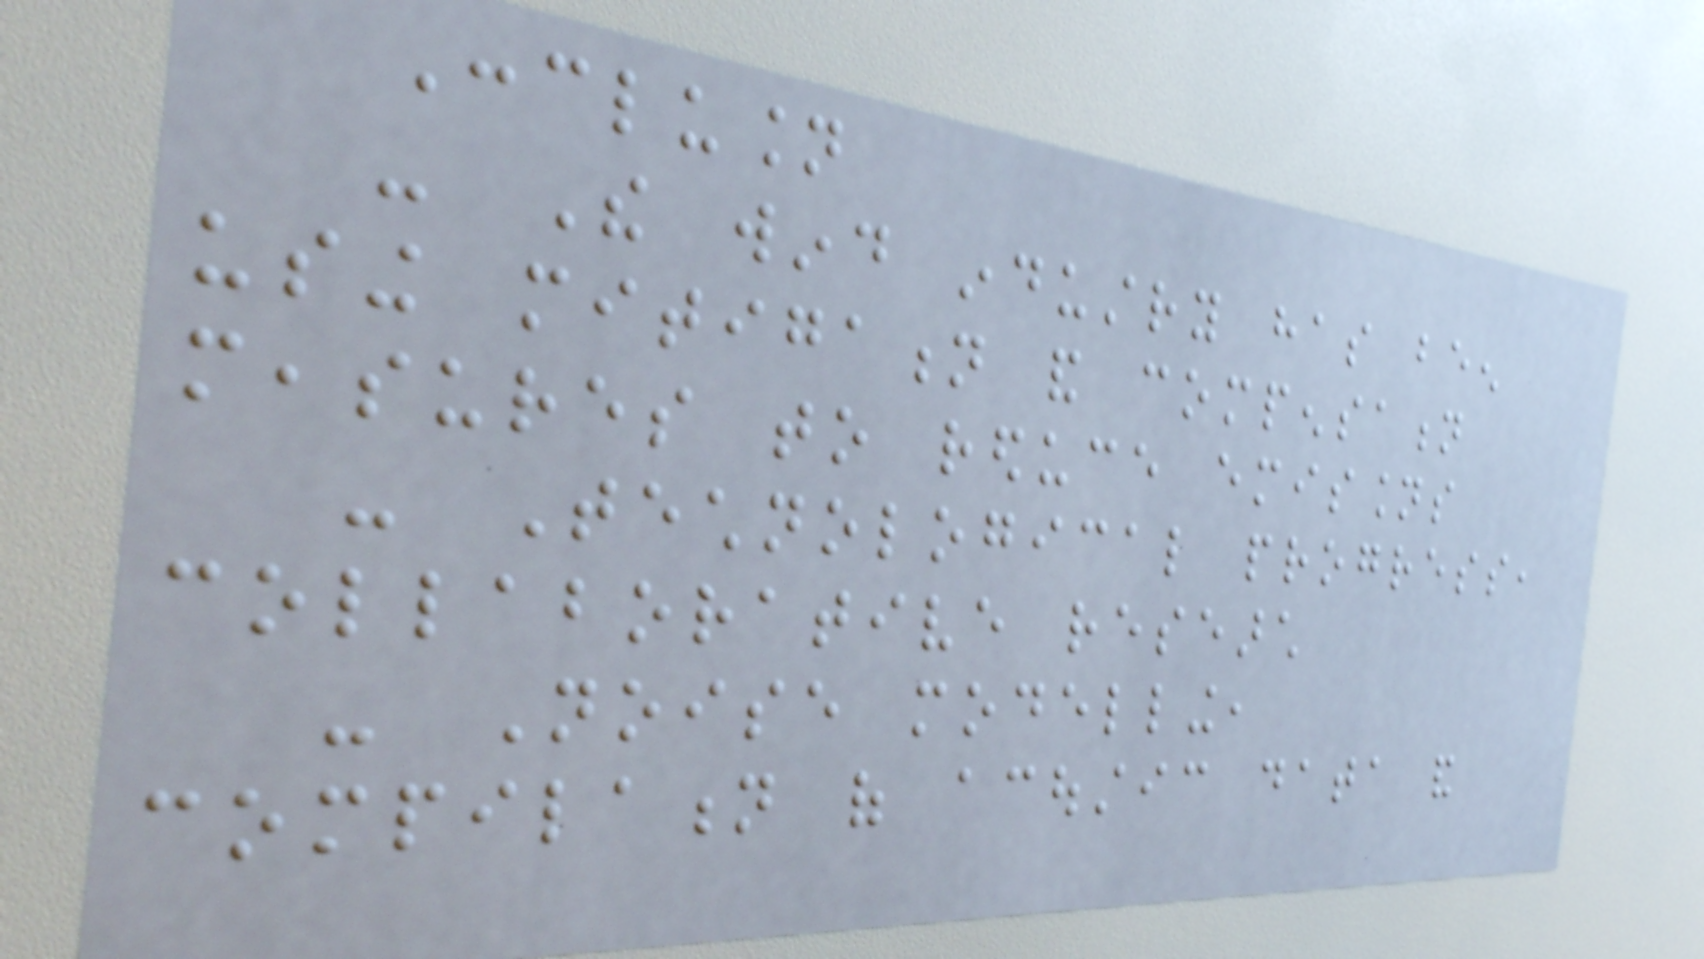Conclusion
- The wind industry has been
using mitigation and compensation
measures to reduce emissions
- Technological progress,
collaborative research
- Noise modelling,
compilation of acoustic data and
